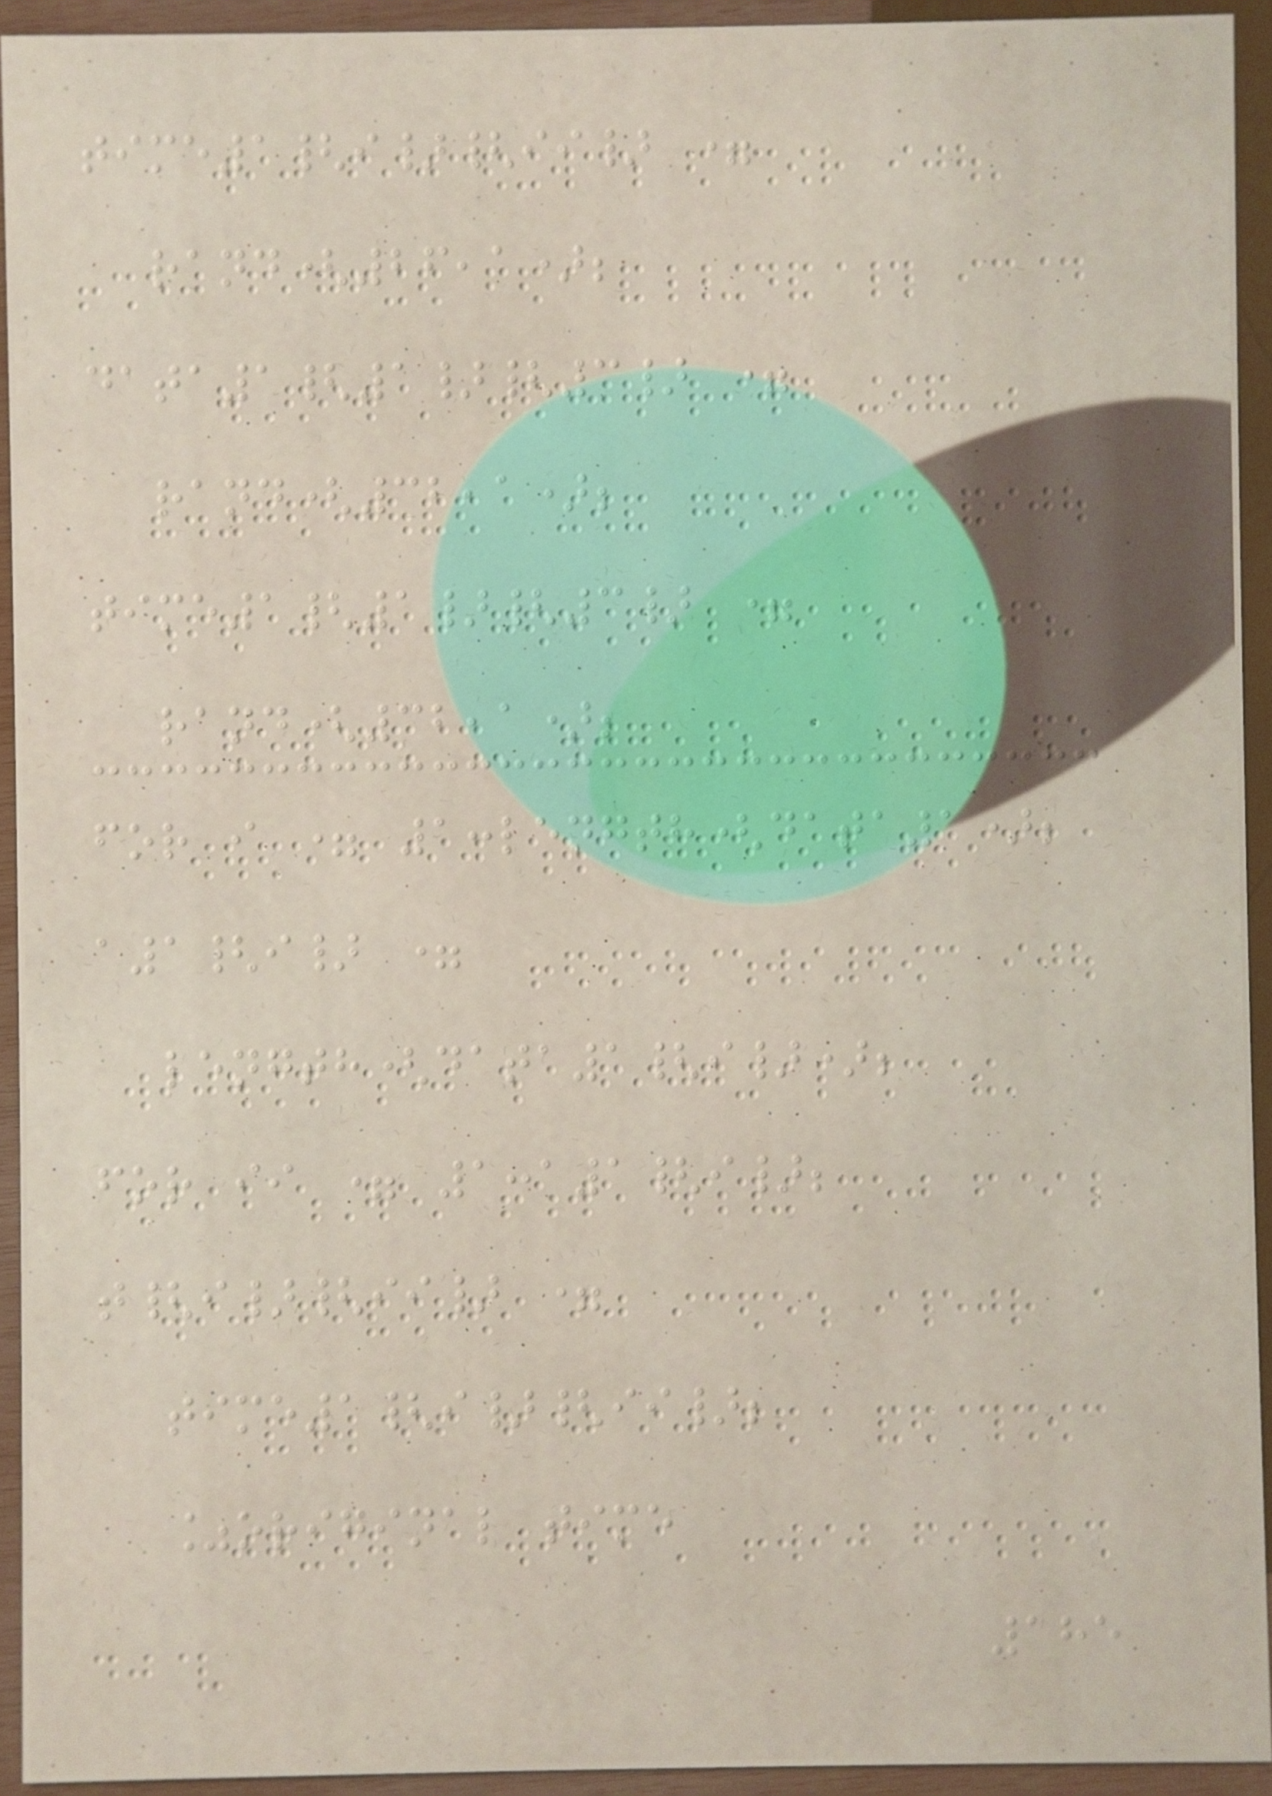time1{i}{ii} =
rand(26,1);
data1{1}{3} =
rand(32,1);
time1{1}{3} =
rand(32,1);
for i = 1:length(data1);
a1{i} =
length(data1{i});
for ii = 1:a1{i};
t{i}{ii} =
time1{i}{ii};
%original time
185
